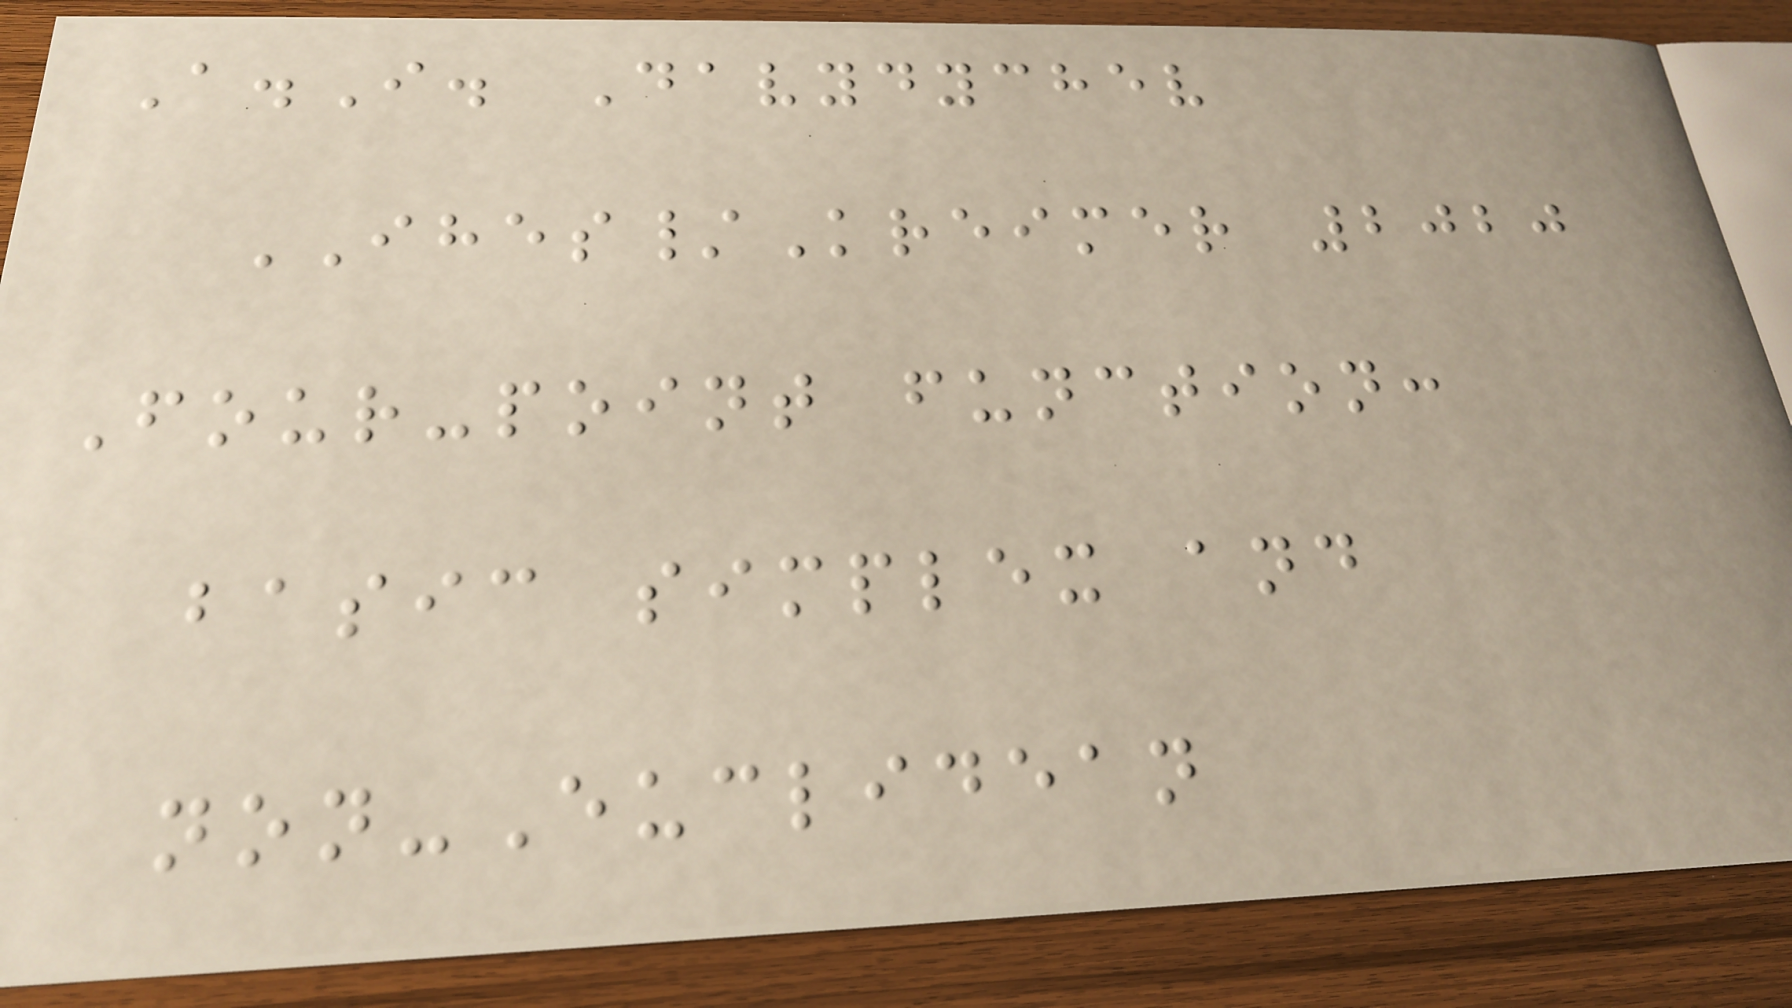A.I. Davydychev
IHES/Kreimer 2020
Four-point function:
basic simplex and
non-Euclidean
